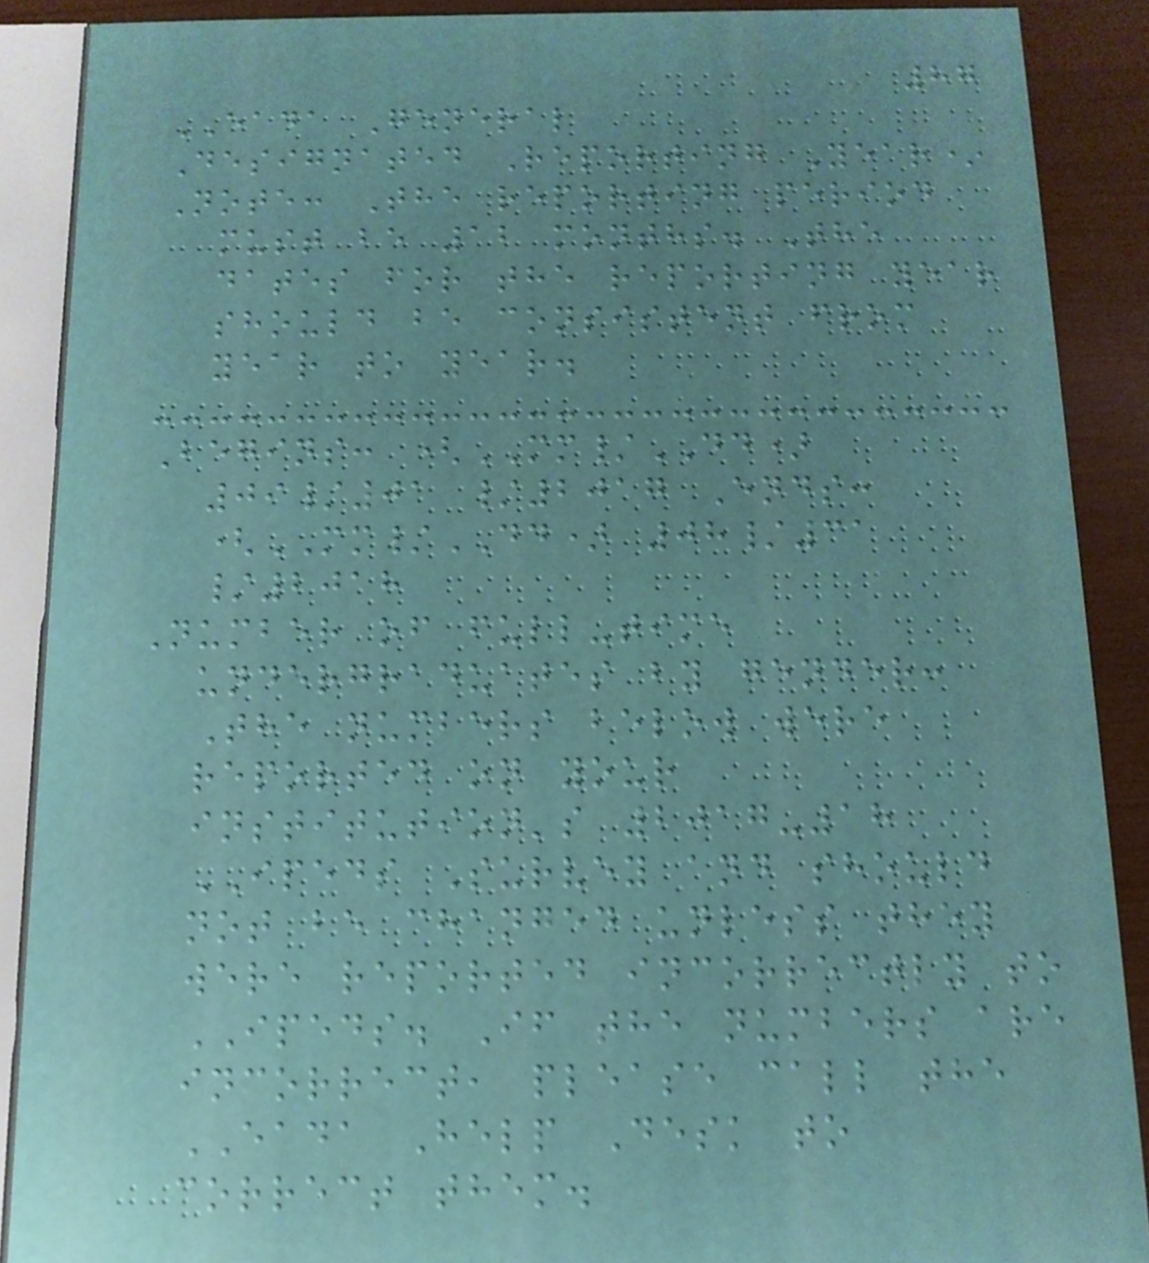87
EADA General
Designated Reporting Year*
Note: The reporting period
must be 12 months. The
dates for the reporting year
should be consistent from
year to year.
Begins: (MM/DD)
09/01 /2017 Ends:
(MM/DD) 08/31
/2018
Number of full-time
undergraduates by gender:
The numbers below were
reported on your
institution's 2017-18
IPEDS Survey and should
not be changed unless they
were reported incorrectly to
IPEDS. If the numbers are
incorrect, please call the
EADA Help Desk to
correct them.
